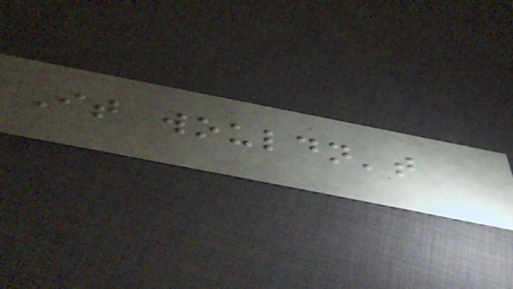It wouldn't
